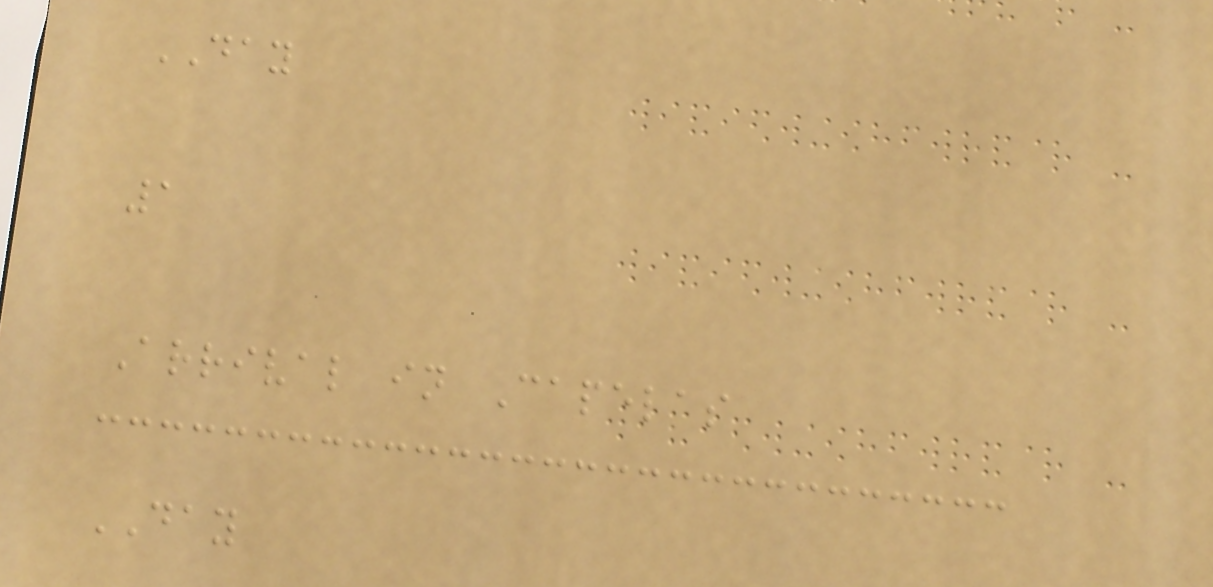DAY
1
Arrival in Capelas
DAY
